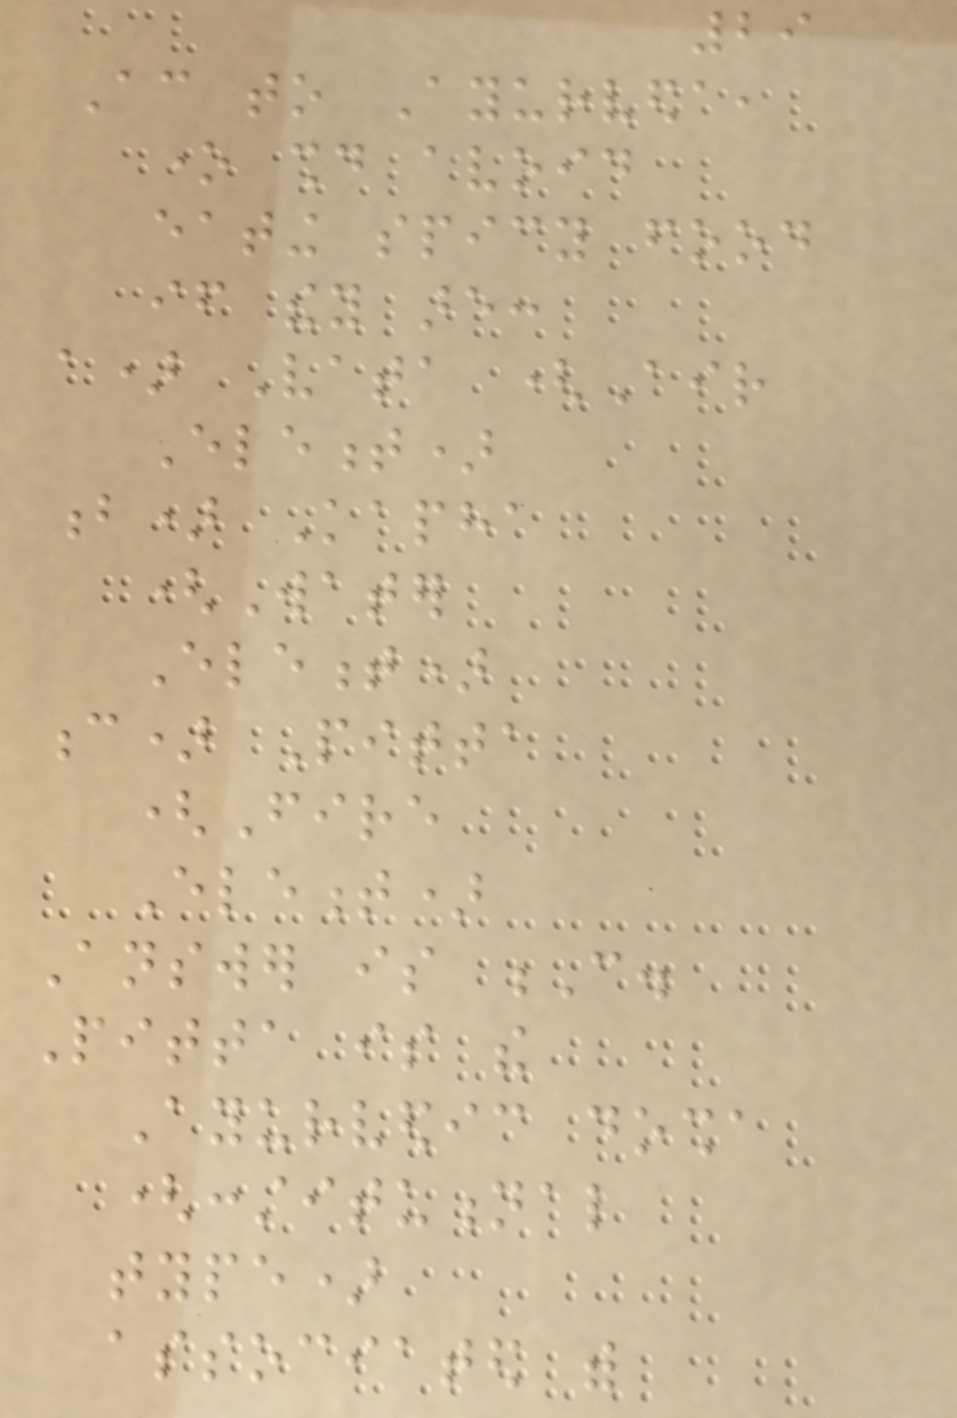29
According to Ayurveda,
one should avoid
eating spicy food
if they are:
a) Vata (Air
Element)
b) Kapha
(Water
Element)
c) Pitta
(Fire
Element)
Answer is C.
Pitta is the
Ayurvedic dosha
(constitutional
type)
associated with
